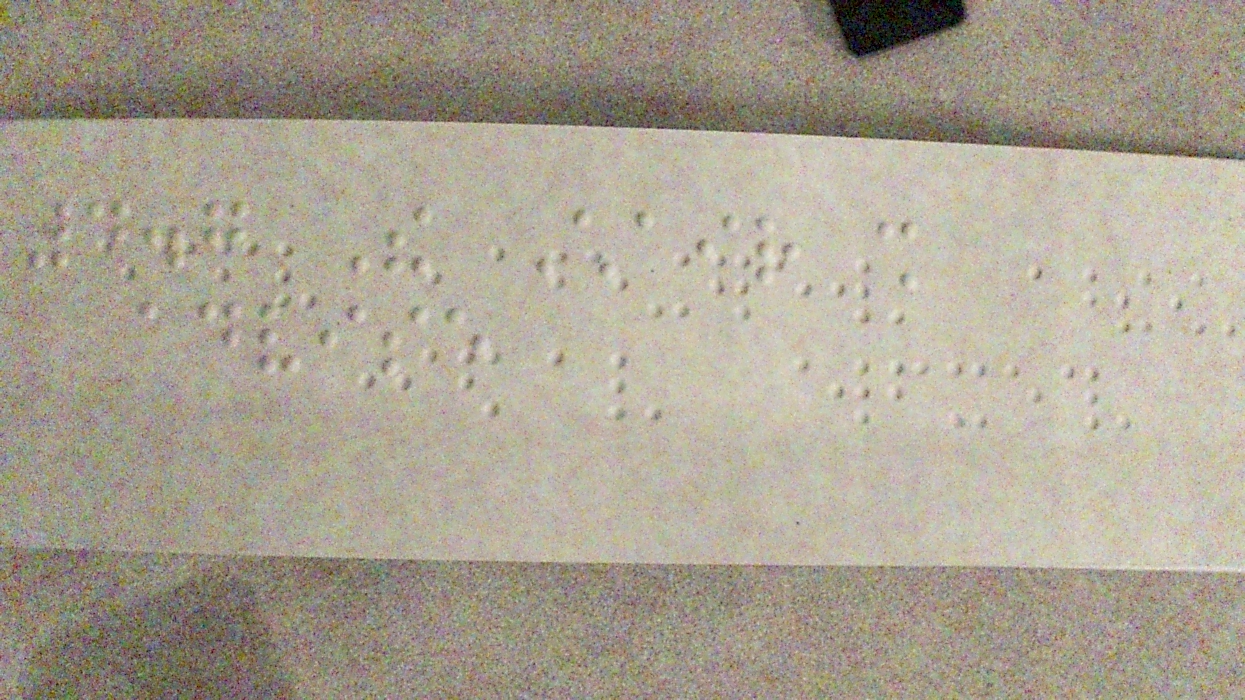4.7 The Chair shall
advise
